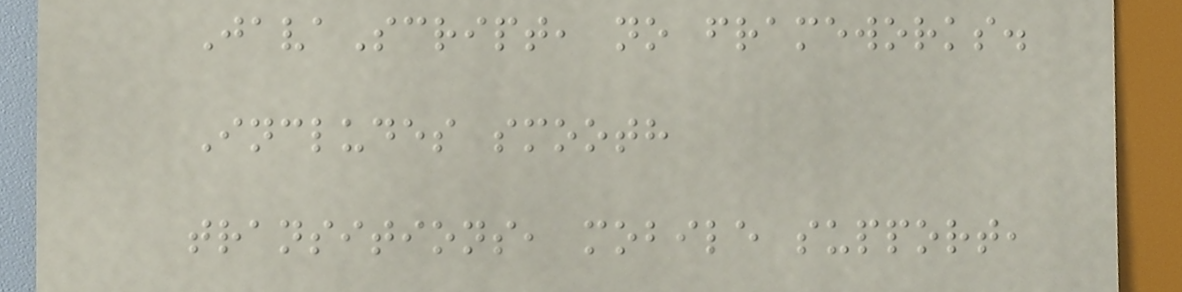JavaScript, no frameworks.
Includes smooth
transitions, mobile support,
